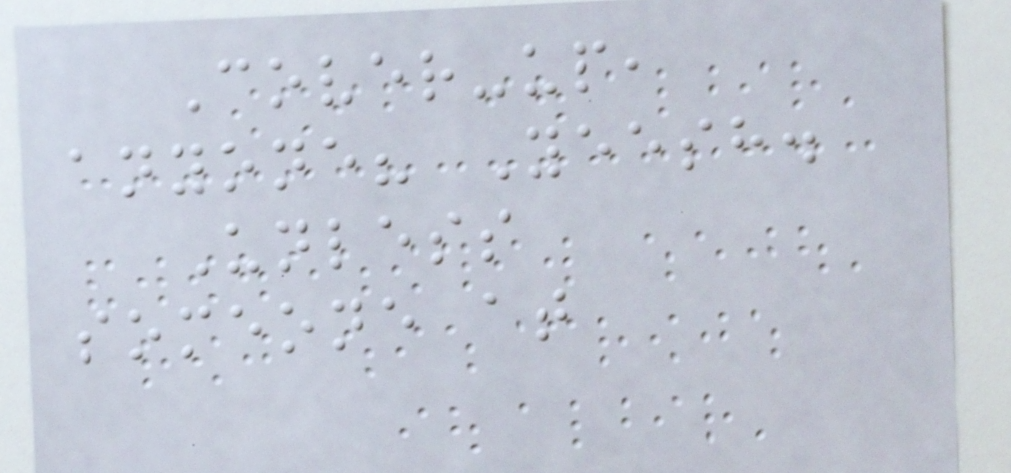Cover-up,
anyone? Yeesh.
Unless
someone at
